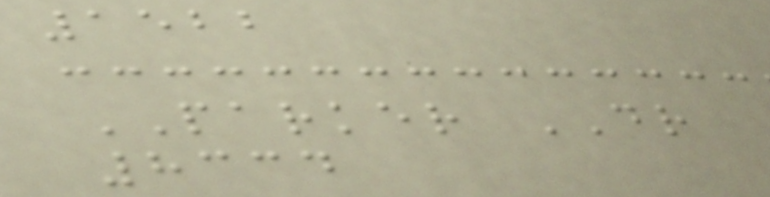1522
PARKER DR
8334
